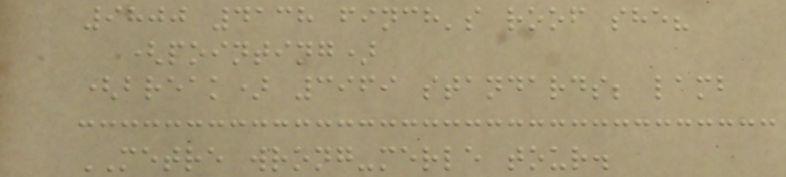9800 4138 finch's roof she?
(pointing)
(break) 3969 standards; lamb
METRE wrong-merle tour.
